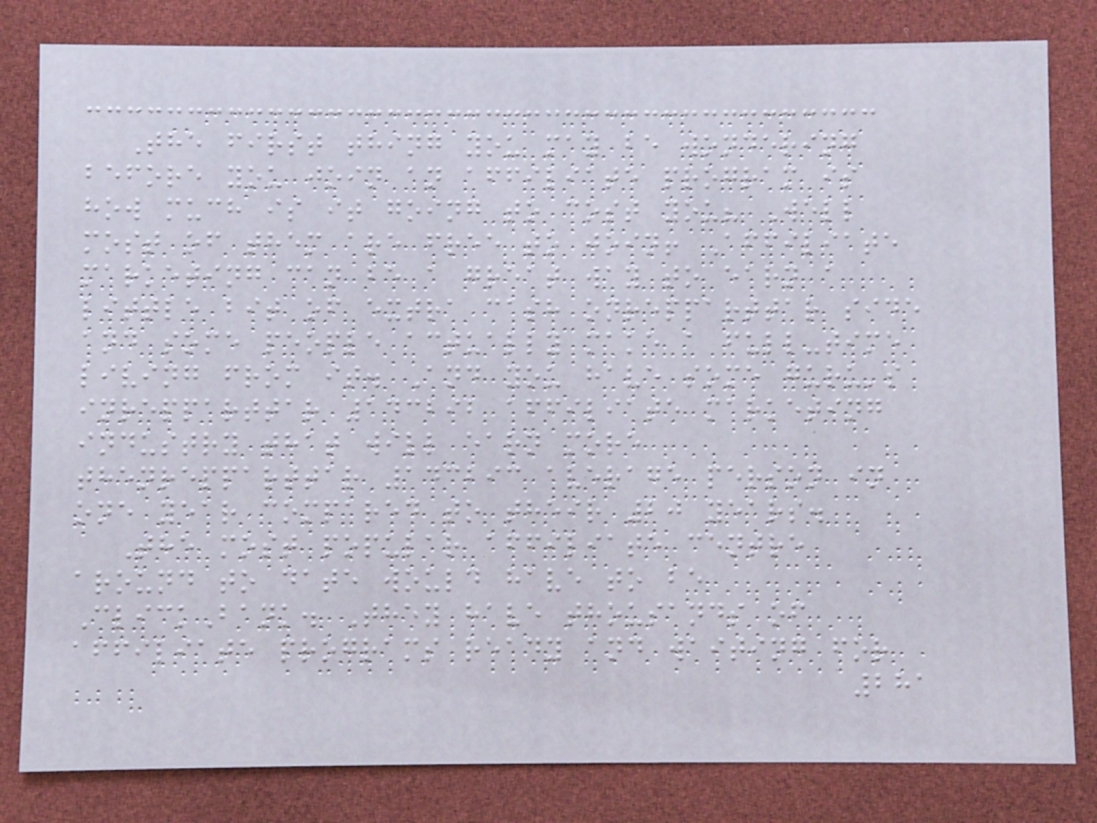The first thing you may be wondering
before you join an affiliate program is
how much is it going to cost you? Well
most of them are free to join! Affiliate
marketing can be a great way to earn a
little bit of extra cash onrepparttar side
and some people actually make a full-time
living from it. And you have some guru's
inrepparttar 143292 affiliate marketing
industry that will earn more
thenrepparttar 143293 average person in
one year compared to their 20 years.
The most popular affiliate centre
around to date would have to be
ClickBank. They have thousands of
affiliate programs ready and waiting for
281
